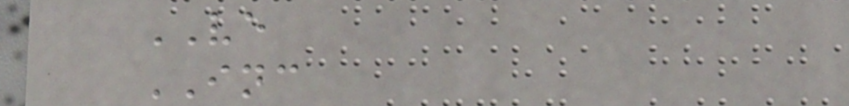VE
INC
